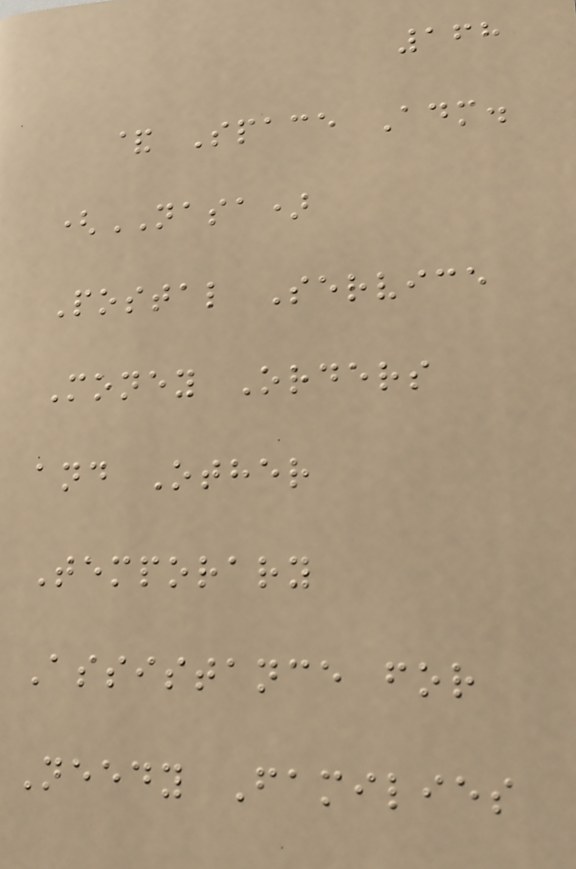168
& Space Adm.
(NASA)
Postal Service
Money Orders
and Other
Temporary
Assistance for
Needy Families
